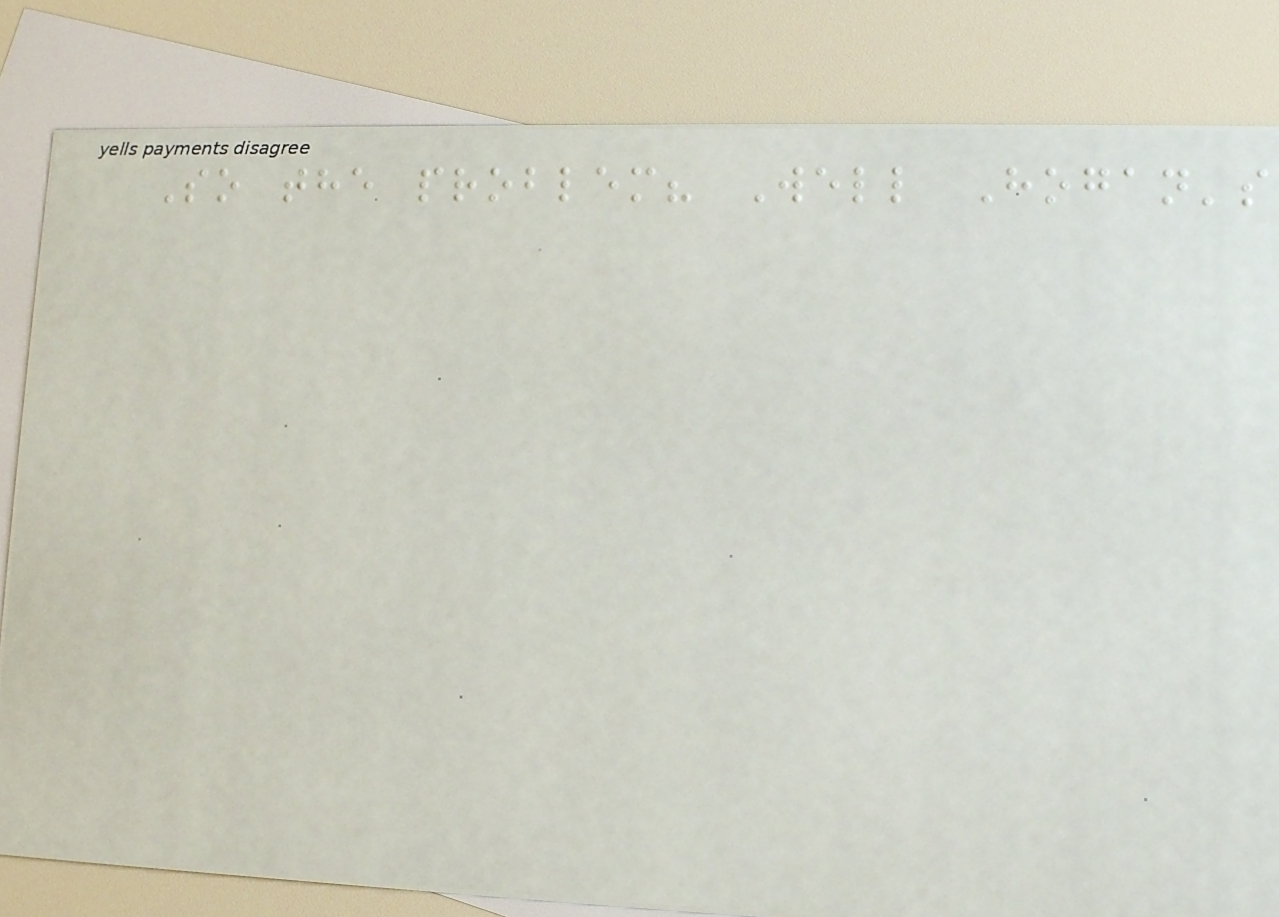So the problem? Well Hogan's
